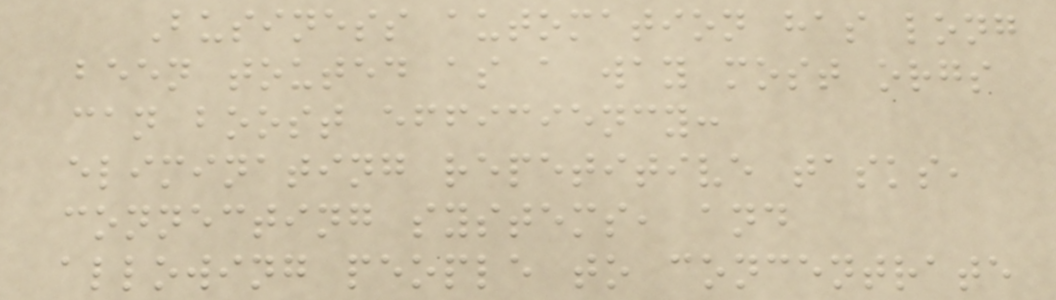Business automation has long
been touted as a way most orgs
can boost efficiency:
eliminating repetitive tasks,
connecting systems, and
allowing people to concentrate
